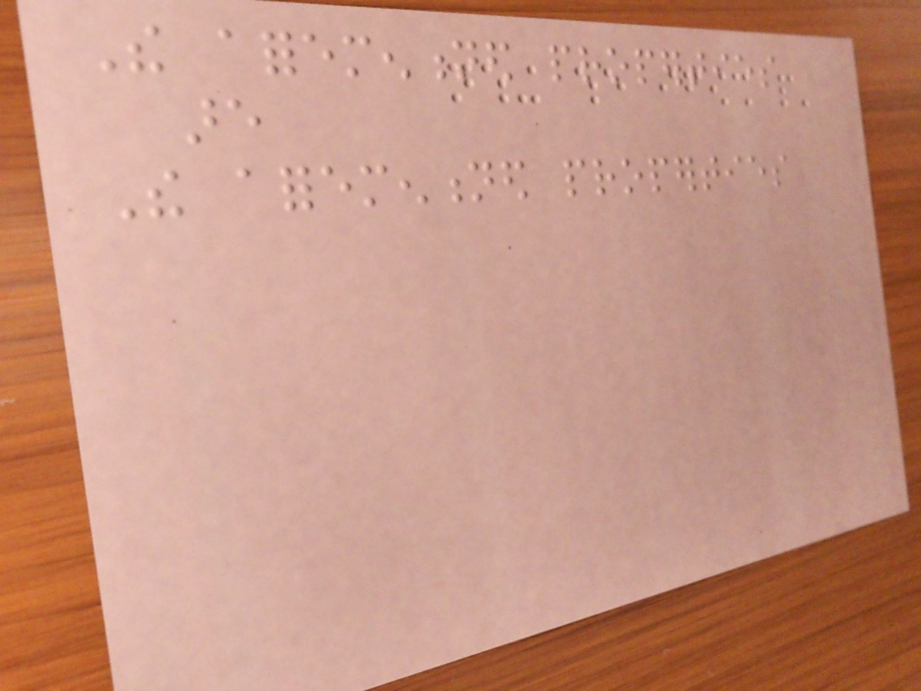The aforementioned properties
are
The aforementioned properties
